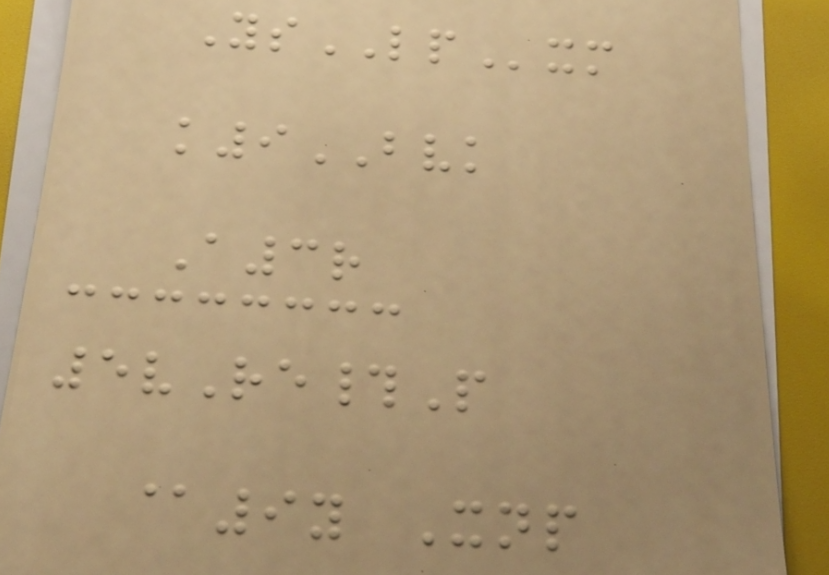YsLPxm
k9BVK
A3r
5vRe#P
@9y Xnp
